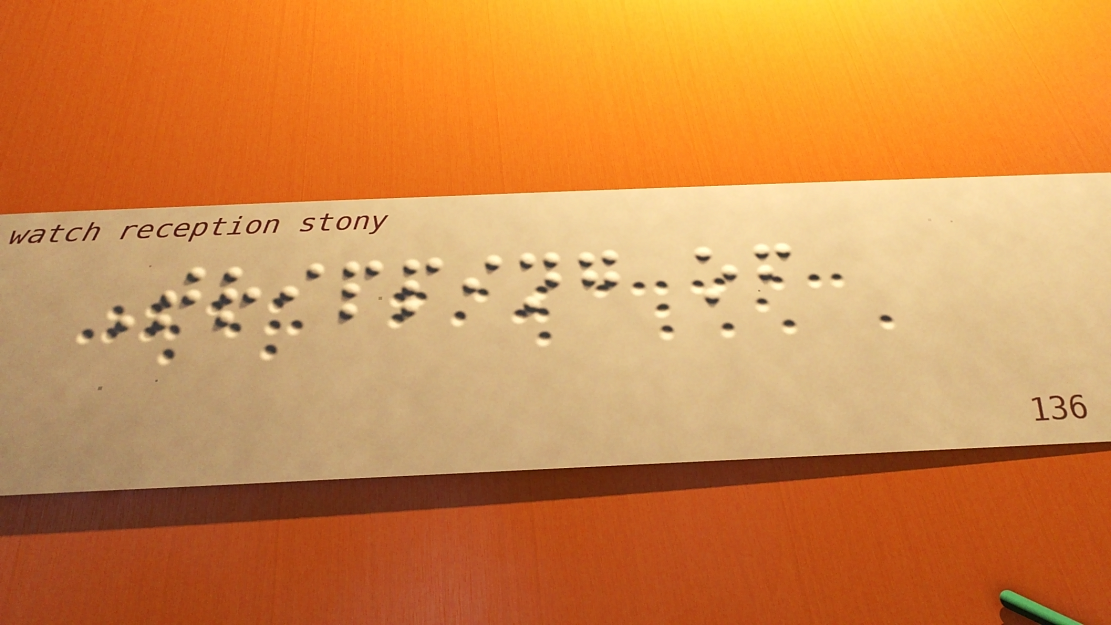Tripping of
